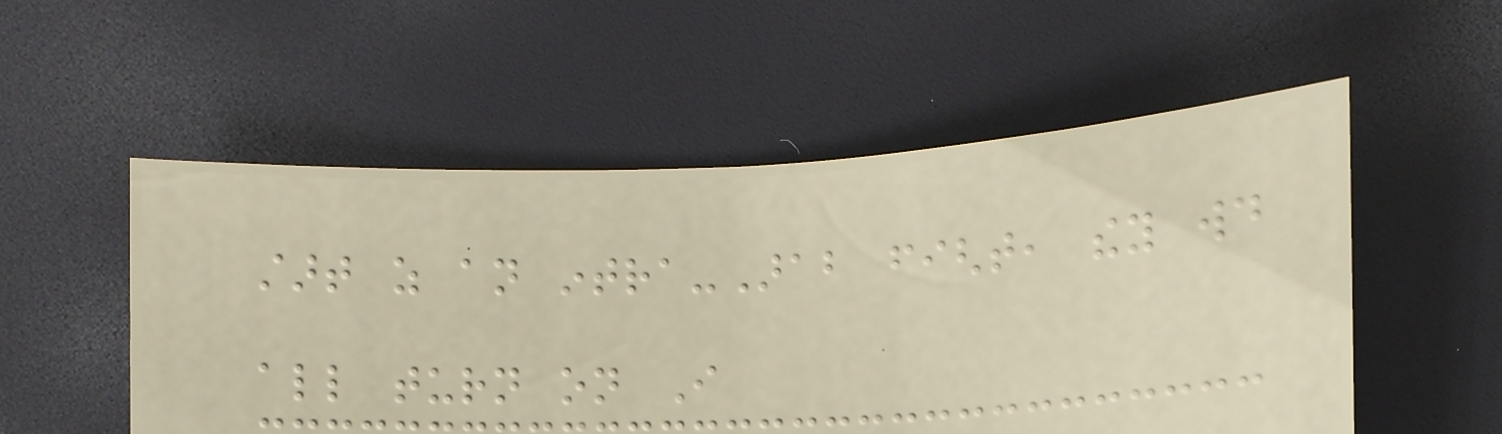start as an intra-Arab fight, they would
all turn on I
